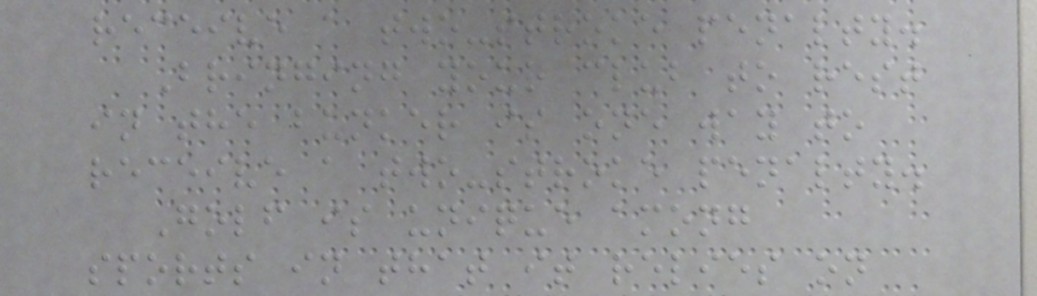receive a two-stroke penalty.
Bringing your club to rest
in the bunker is one way to
receive a two-stroke penalty.
Golf is unique among
sports in that it relies on
